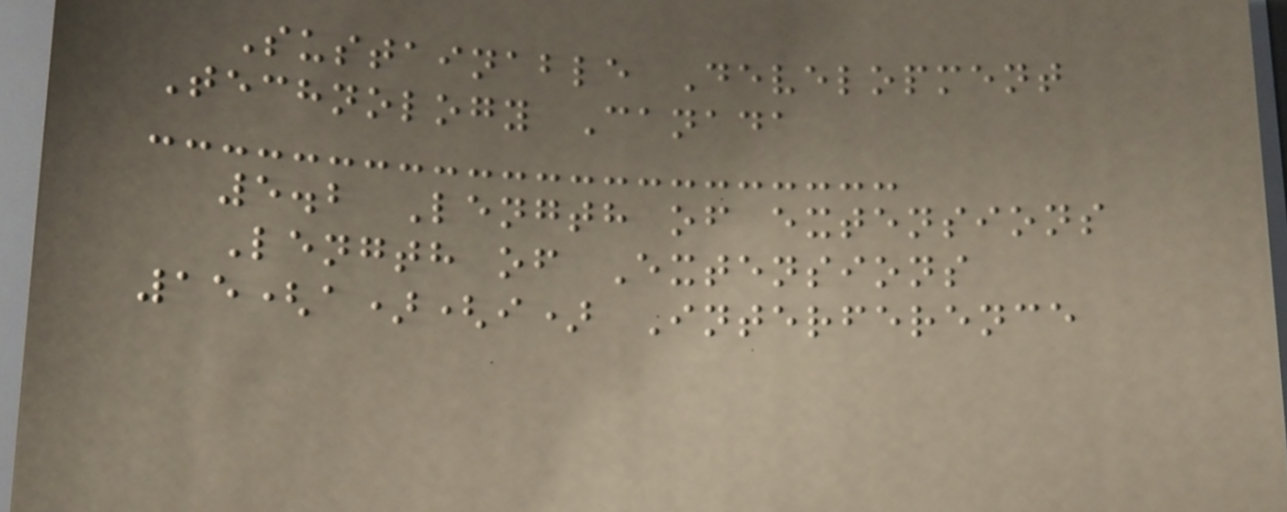Sustainable Development
Technology Canada
5.2 Length of extensions
Length of Extensions
15(a)(i) Interference
